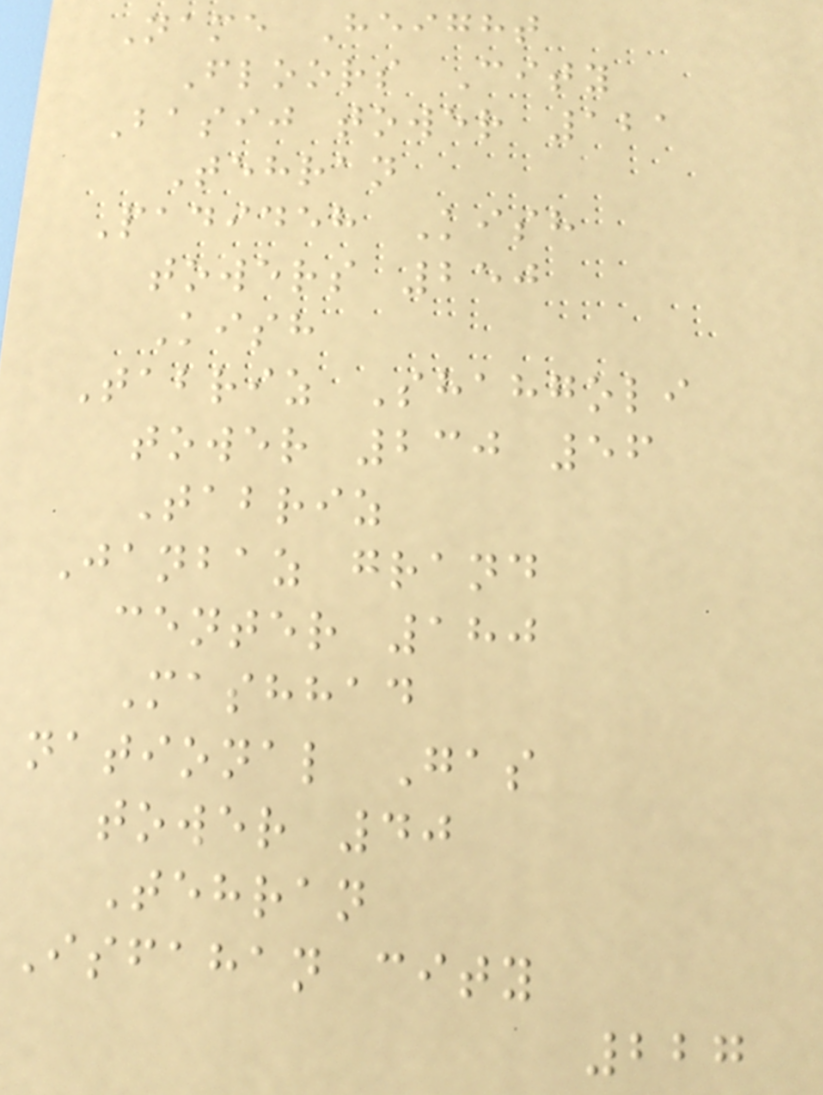Name Height
Floors City
Basij tower 121
Tehran
Padideh Kish
towers 250
Kish
Tabriz Shahgoli
tower 230 56
Tabriz
Janbaz grand
center 180
Mashhad
national Gas
tower 40
Tehran
Isfahan city
227
